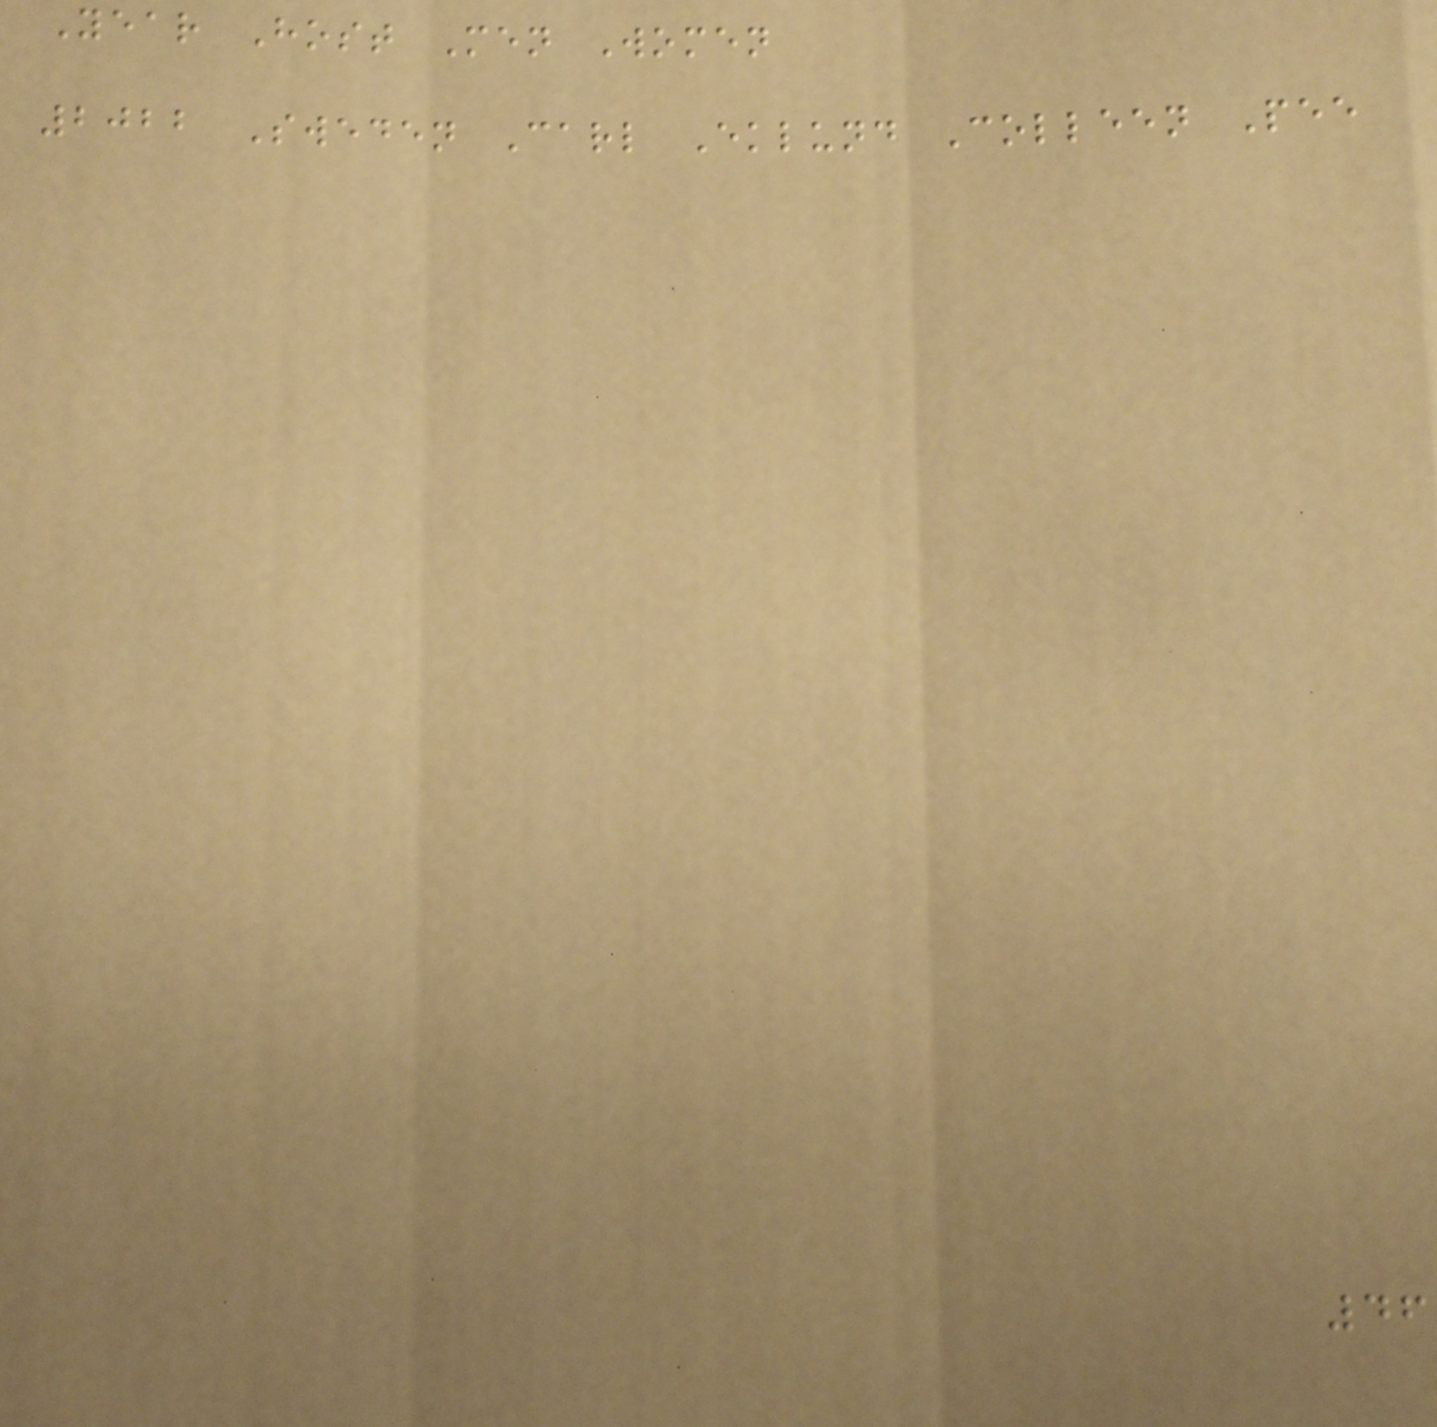Year Host Men Women
2022 Sweden Carl Eklund Colleen Pee
46
